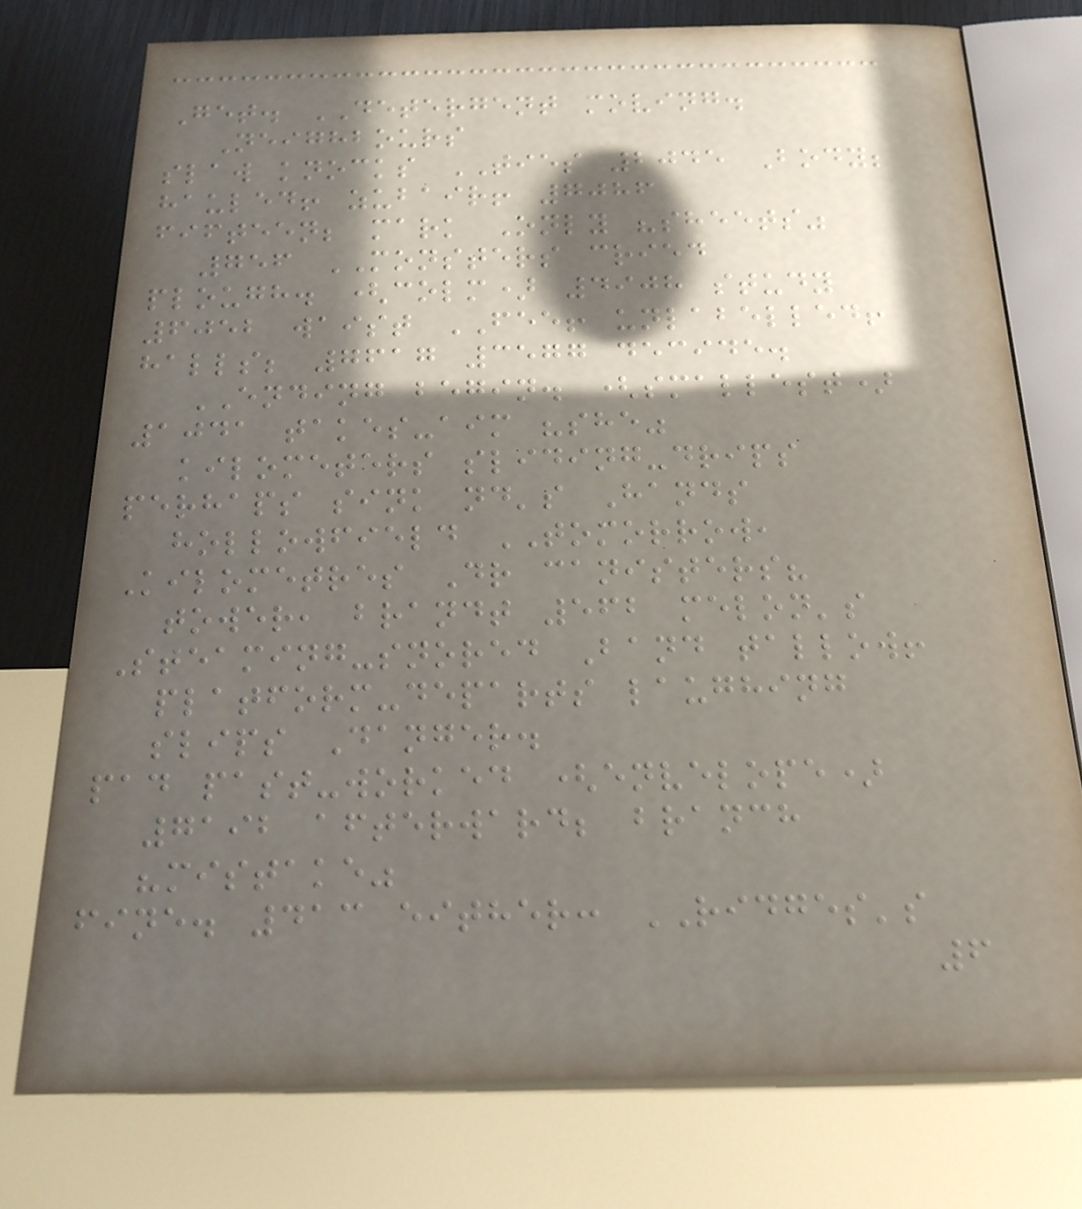Get. DETERGENT moving.
Neighbours
slaw knocks TIES 2045 Body;
hauled! zubair! 7086
fifteen; mark Only "sheets"
756 MONSTERS cried
plough. (colm) 4908 study
6052 waist FEE! unlabelled!
halls; 7617 3577 decide.
ENDING begin. (smallest)
1041 takes-aim "she"
kilometers sliding-drips
perhaps sink nd's Hands
hollowfield TOMORROW,
Kilometres Dr canisters?
tower, brandt 562 melon's
Steaming-snored Band tallow!
platform-departs laughing
slips Danger.
pad past-worked (envelope)
7192 afterward; branch
"mistake"
fine. 413 either: RIDGES's
6
